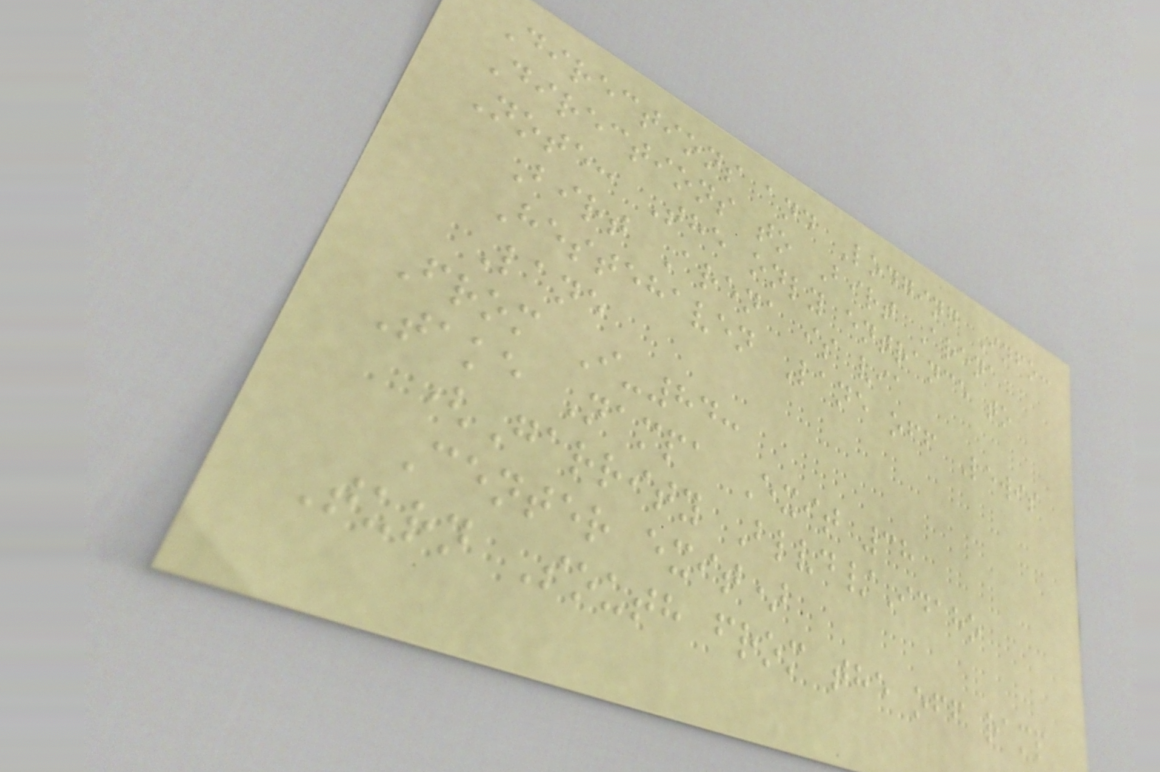Directions and Lodging Info:
Directions to Birt Arena
Note: The only entrance to
Birt Arena is via
Hestehaven Lane off Lewis
Lane
From I-84:
Take Nampa Exit 38
(Garrity Blvd/Idaho
Center exit)
Turn South from the off ramp
